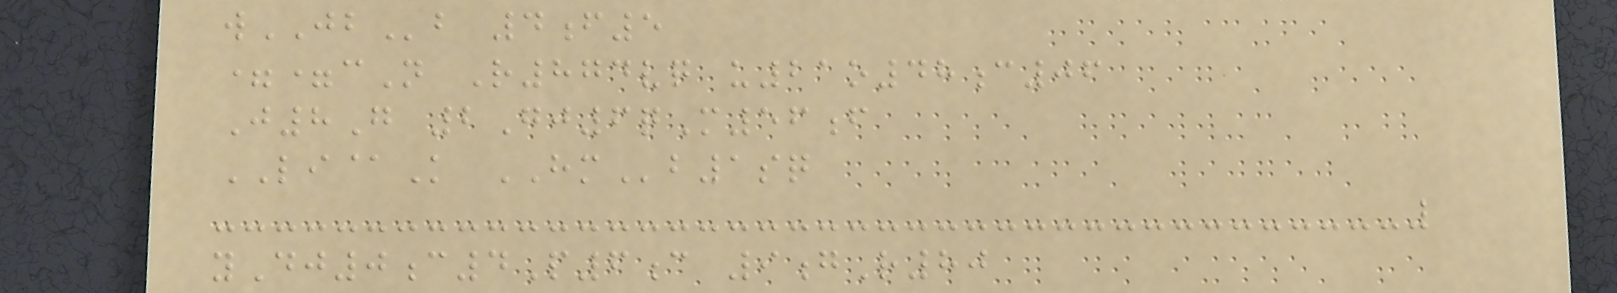wJBb 4f5
==cN R874vq u21o48c06
J8G 2Gj6qM56f
LI@K HMb1sq
yDj0c4P6c 9gR80
